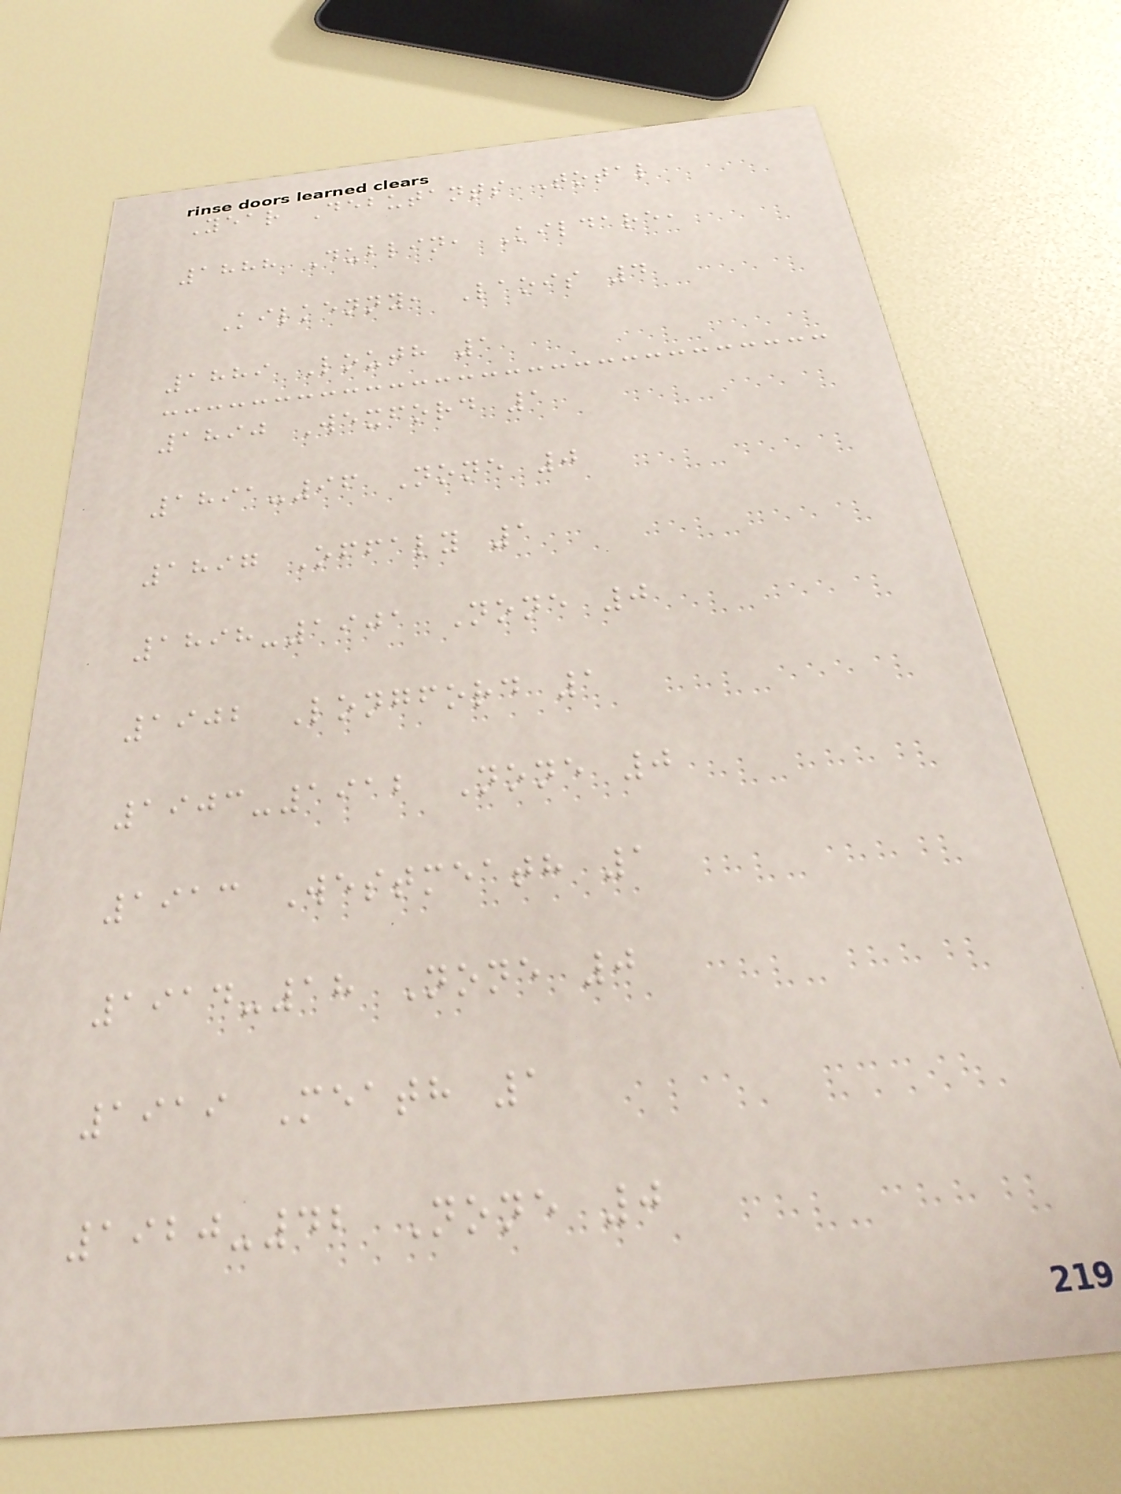Year Debutants Total
1888 Dublin, Kildare,
Kilkenny, Laois 4
1889 Louth 1
1890 Wexford 1
1891-96 None 0
1897 Offaly 1
1898-1901 None 0
1902 Longford 1
1903-1912 None 0
1913 Westmeath 1
1914-18 None 0
1919 Meath 1
1920-42 None 0
